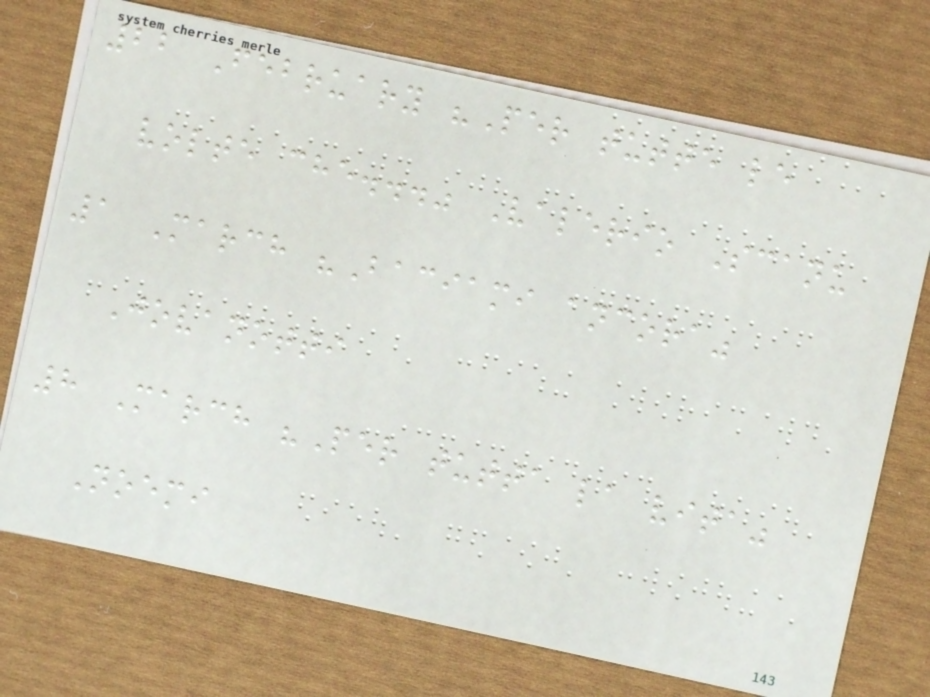22 February "Per tutte le
volte che..." Valerio Scanu
1 March "Baciami ancora"
Jovanotti
8 March "Per tutta la vita"
Noemi
